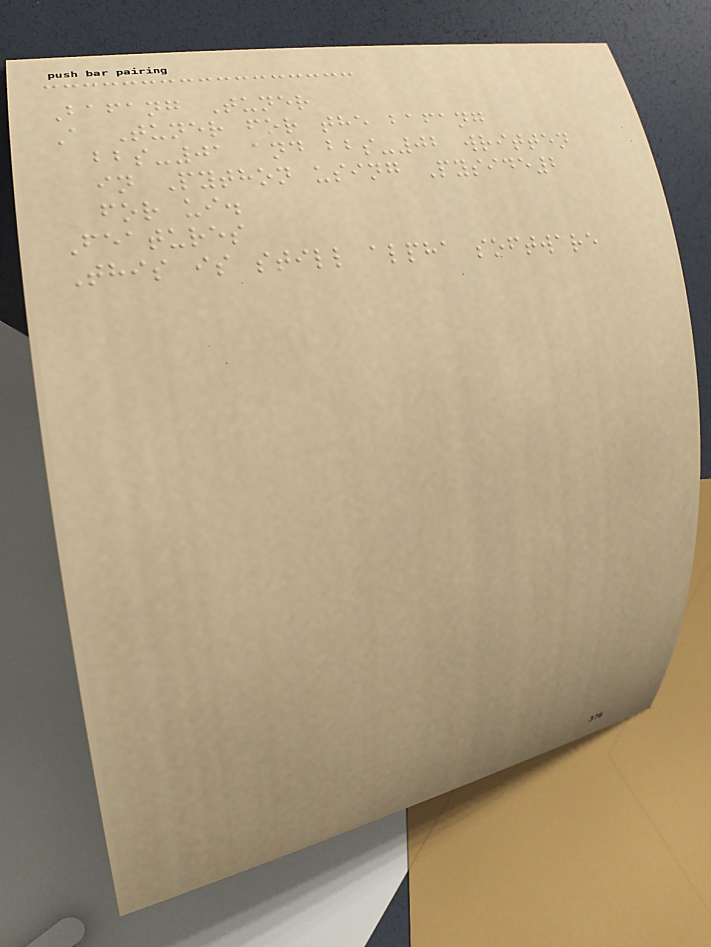Bafang Tuner
A Tuner for the bafang
bbs-01 and bbs-02 written
in Python using Pyside2
for ui.
Features
This is still alpha software
